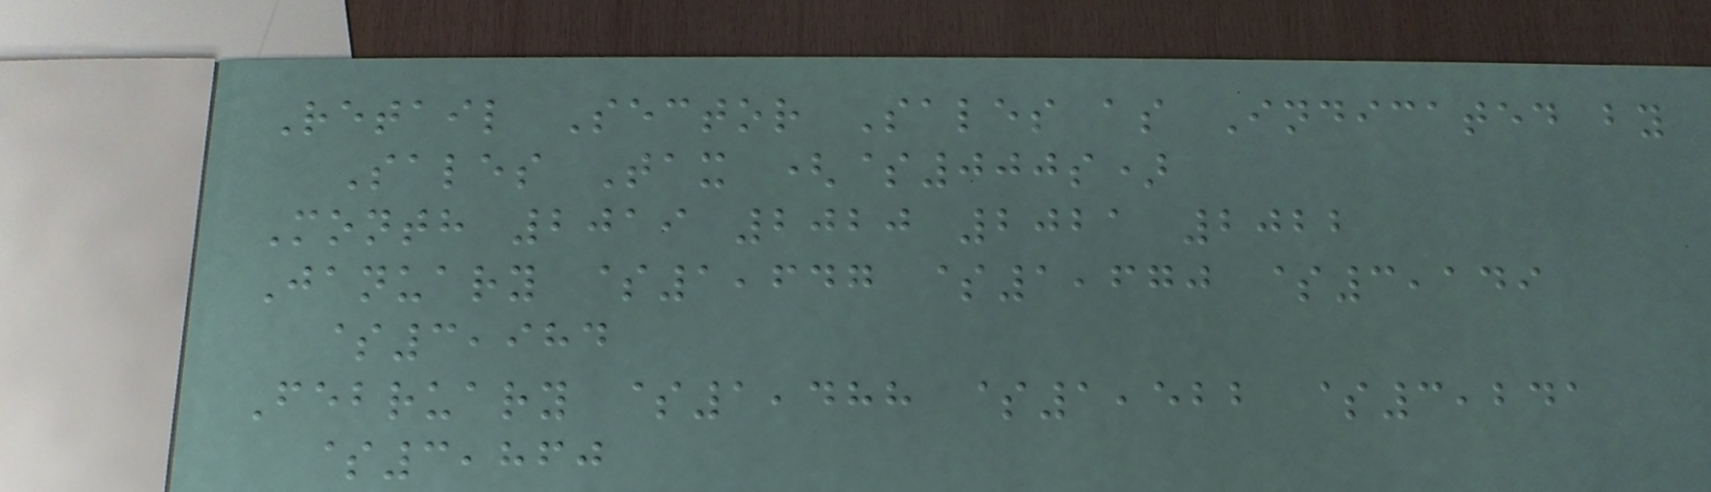Retail Sector Sales as Indicated by
Sales Tax ($000s)
Month 2019 2020 2021 2022
January $1,647 $1,670 $3,149
$3,984
February $1,488 $1,522 $3,241
$3,860
